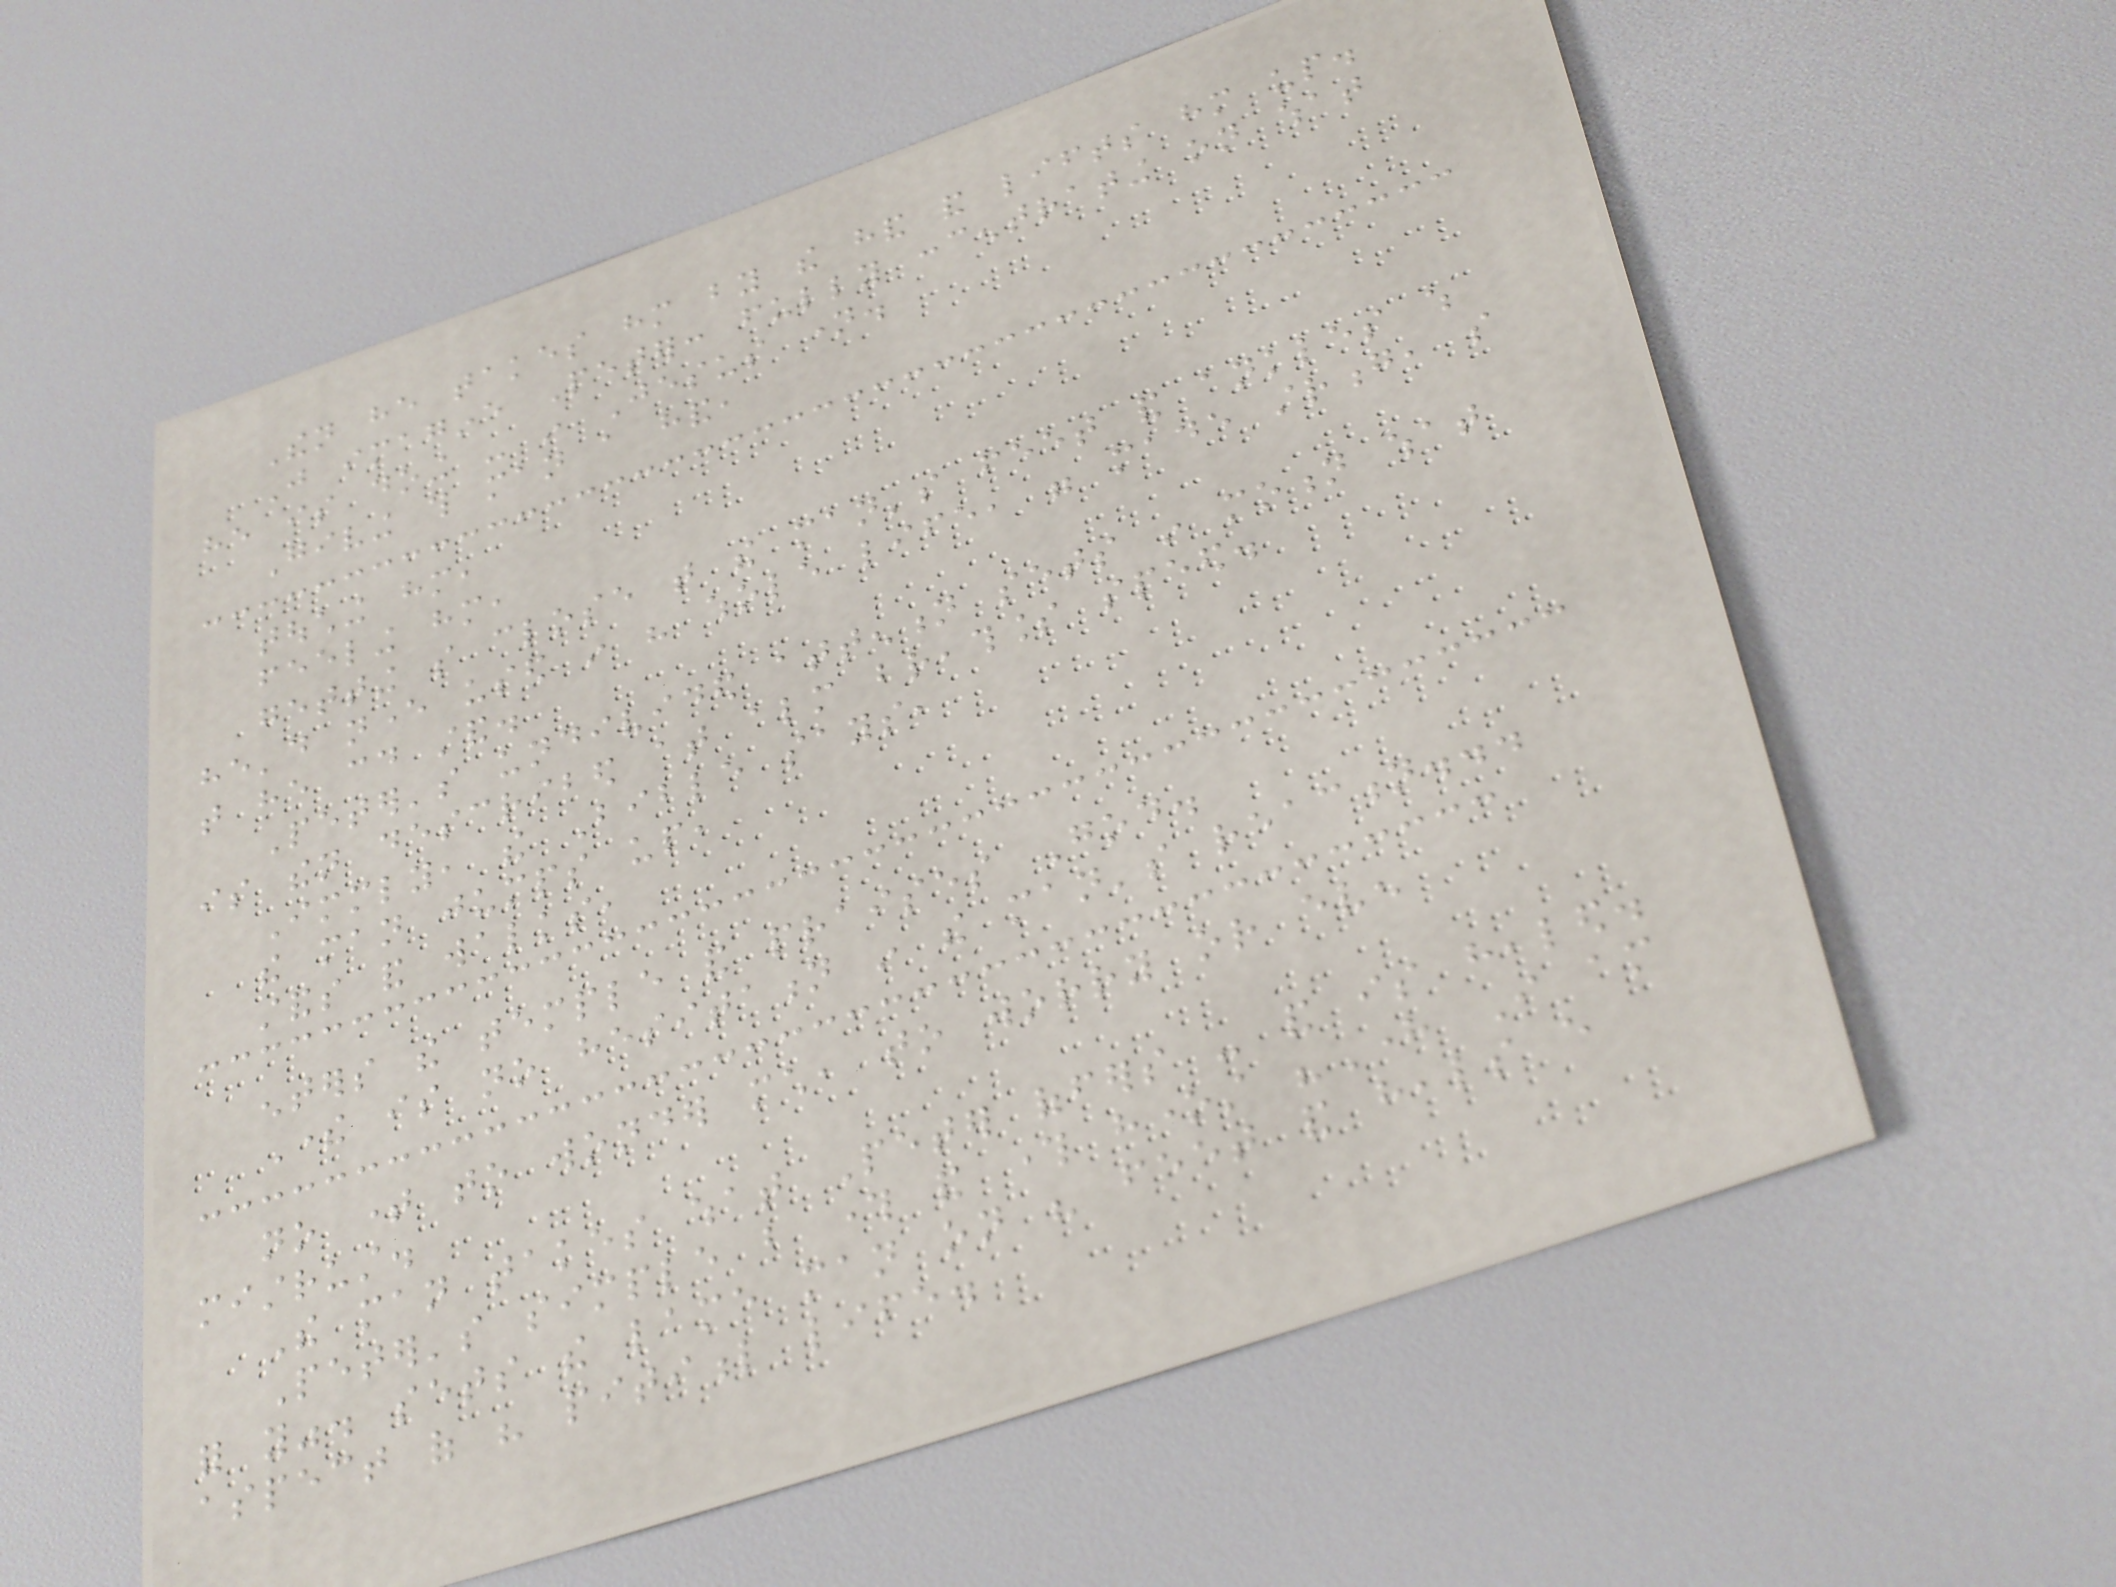Then he takes him by the hand and lifts him up.
Just imagine Peter: fully concentrating on what
he is doing - in Jesus name.
Giving this man a hand,
touching him,
feeling him,
getting so close that the man's feet and ankles which
he'd never used in his whole life, were made strong, so
that he could stand.
Peter's undivided attention sets in motion what
is then described at almost breathless speed.
Immediately, the Bible says,
the man jumps up,
stands and walks,
enters the temple and praises God.
There is no hesitation in the man's reaction...
no time to wonder much, to worry or even
mistrust.
The man takes what Peter offers - and is healed.
Peter's simple but through and through honest "Here I am
for you". sets the lame man on his feet and heals every
aspect of his pitiful life.
